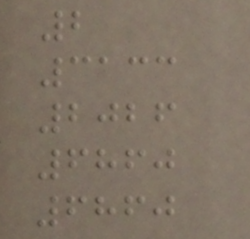2
3133
2026
6860
6860
